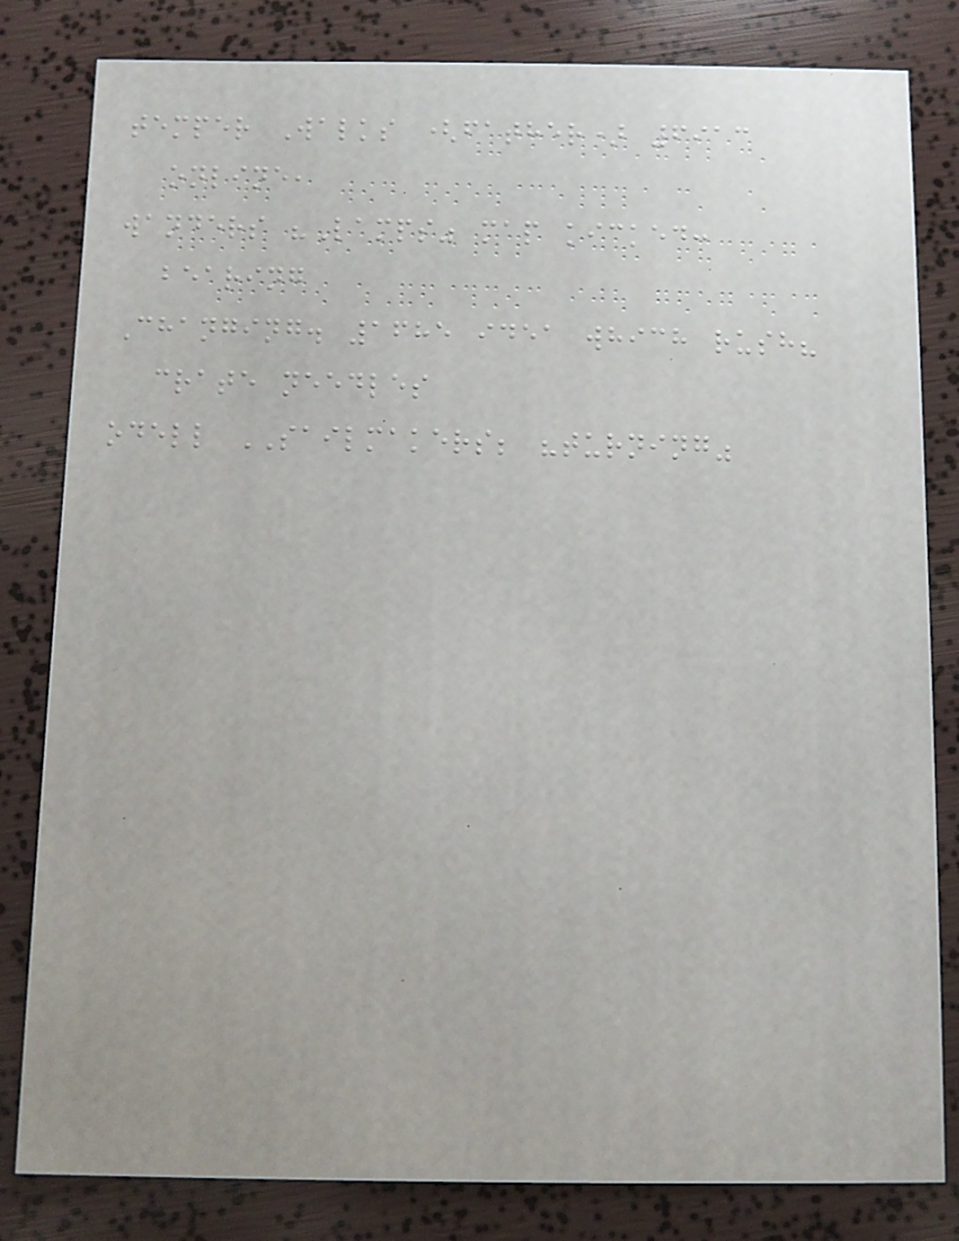temper Walks (father) 6913
online,
wanders "Lamps" map kicked:
bearing
Changing. 1685 idea which rush?
crate needles
odell SAILMAKERS; "turning"
